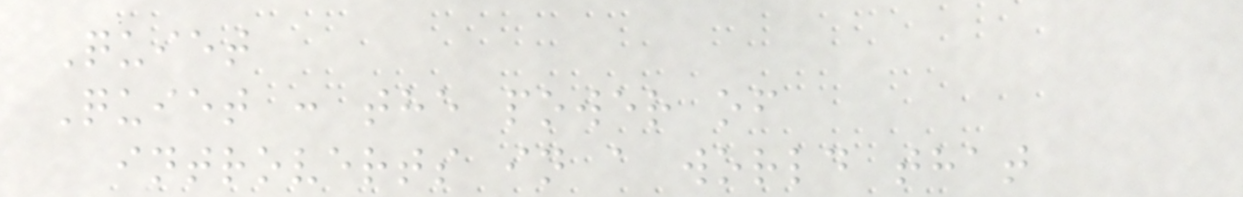Quiet
Quiet : the power of
introverts in a world that
